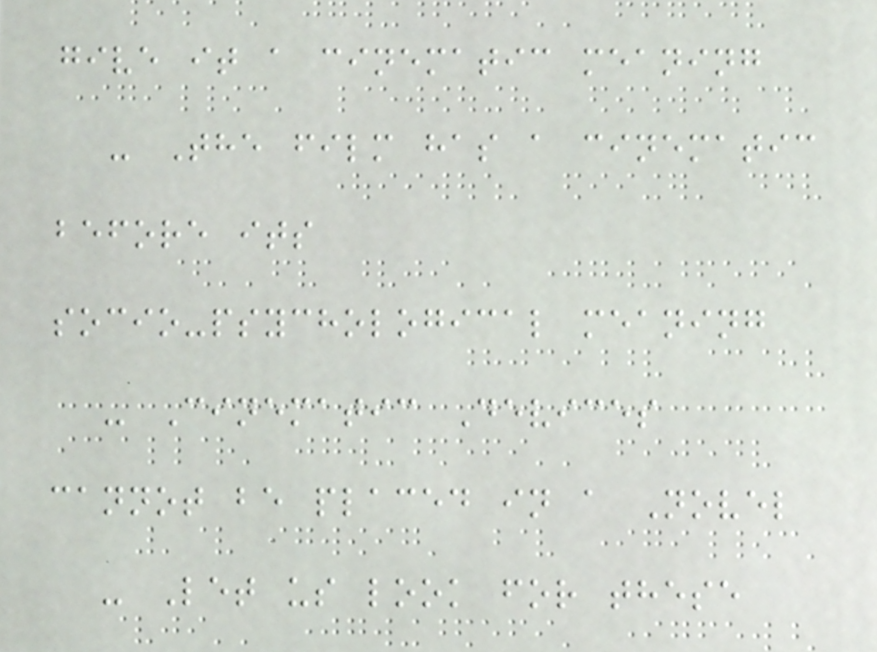give it a cinematic meaning
- The film has a cinematic
before its
socio-psychological meaning
- Cinematic Devices
cannot be placed in a Novel
- Let us look for these
